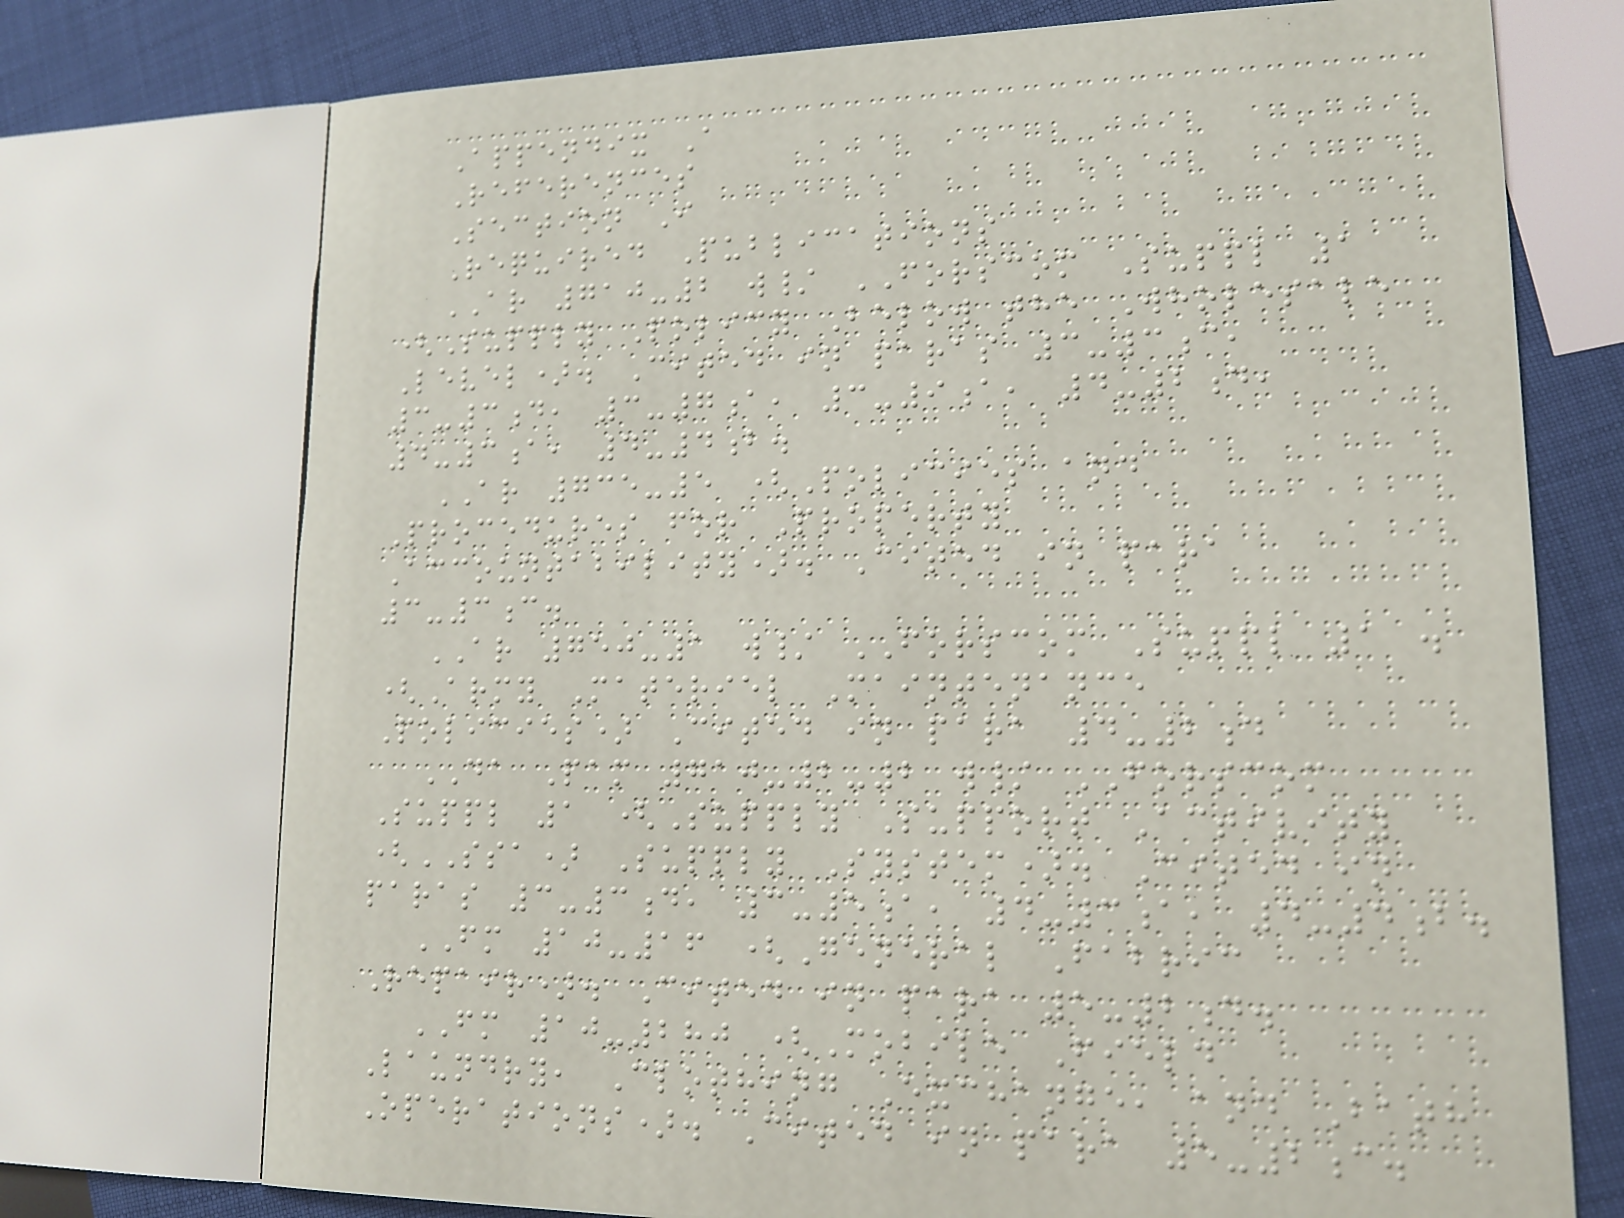Appendix A
References
Section I
Required Publications
AR 710-2 w/ FORSCOM Suppl 1
(Supply Policy Below the Wholesale
Level). Cited in paras 3-3c,
3-3d, 3-7a, 3-9a, 4-2d,
4-3a, 4-4b.
AR 735-5 (Policies and
Procedures for Property
Accountability). Cited in para
3-3c.
AR 750-1 w/ FORSCOM Suppl 1 .
(Army Materiel Maintenance
Policies) Cited in para 4-2d
DA Pam 710-2-2 w/ FORSCOM
Suppl 1 (Supply Support Activity
(SSA) Supply System). Cited in
paras 3-3d, 3-5a, 4-3a, 4-4b.
FM 10-16 (General Fabric
Repair). Cited in para 5-2d.
FM 10-280 (Mobile Field
Laundry, Clothing Exchange, and Bath
Operations). Cited in para 5-2c.
